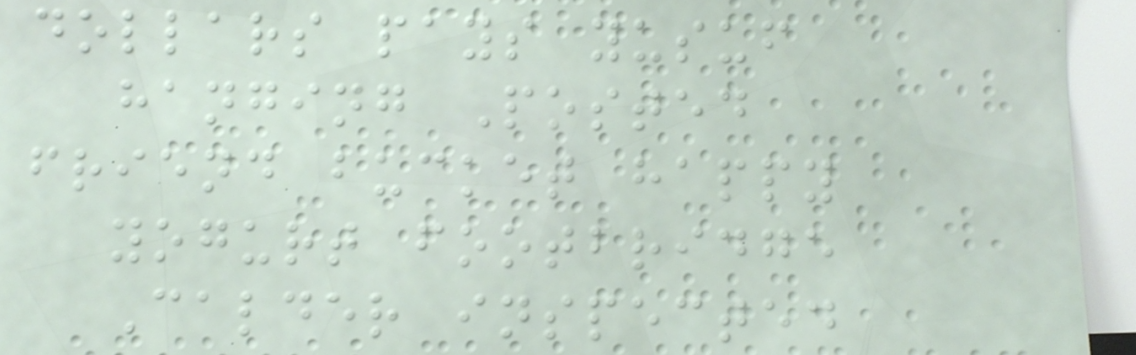dollars pays yusuf
hanging Posted
friend bucket happy
yogurt footbridge
Calder inspected
